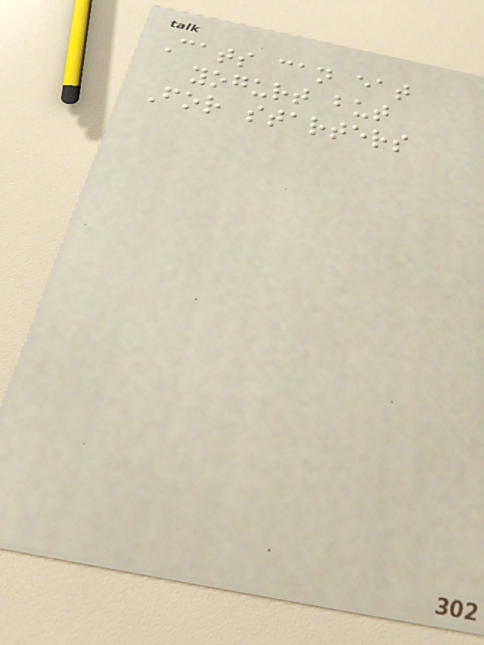Cats can eat
yogurt but
For starters
